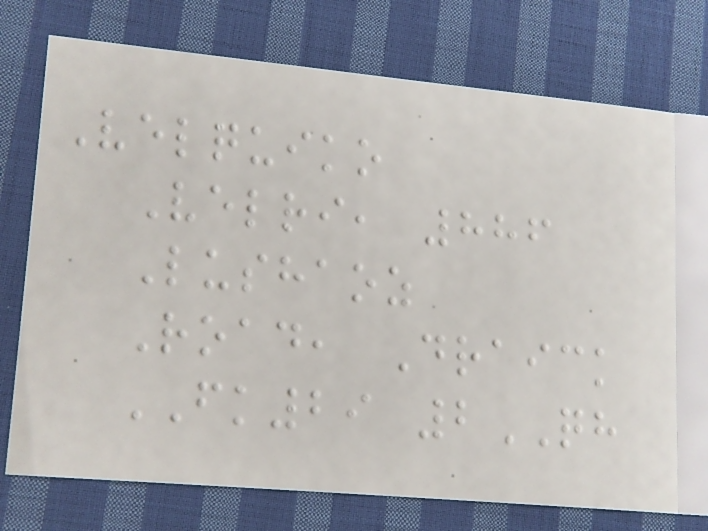Velquiko
Velri, 886
Lushaoz
Road, Draick
FK29 2QH
